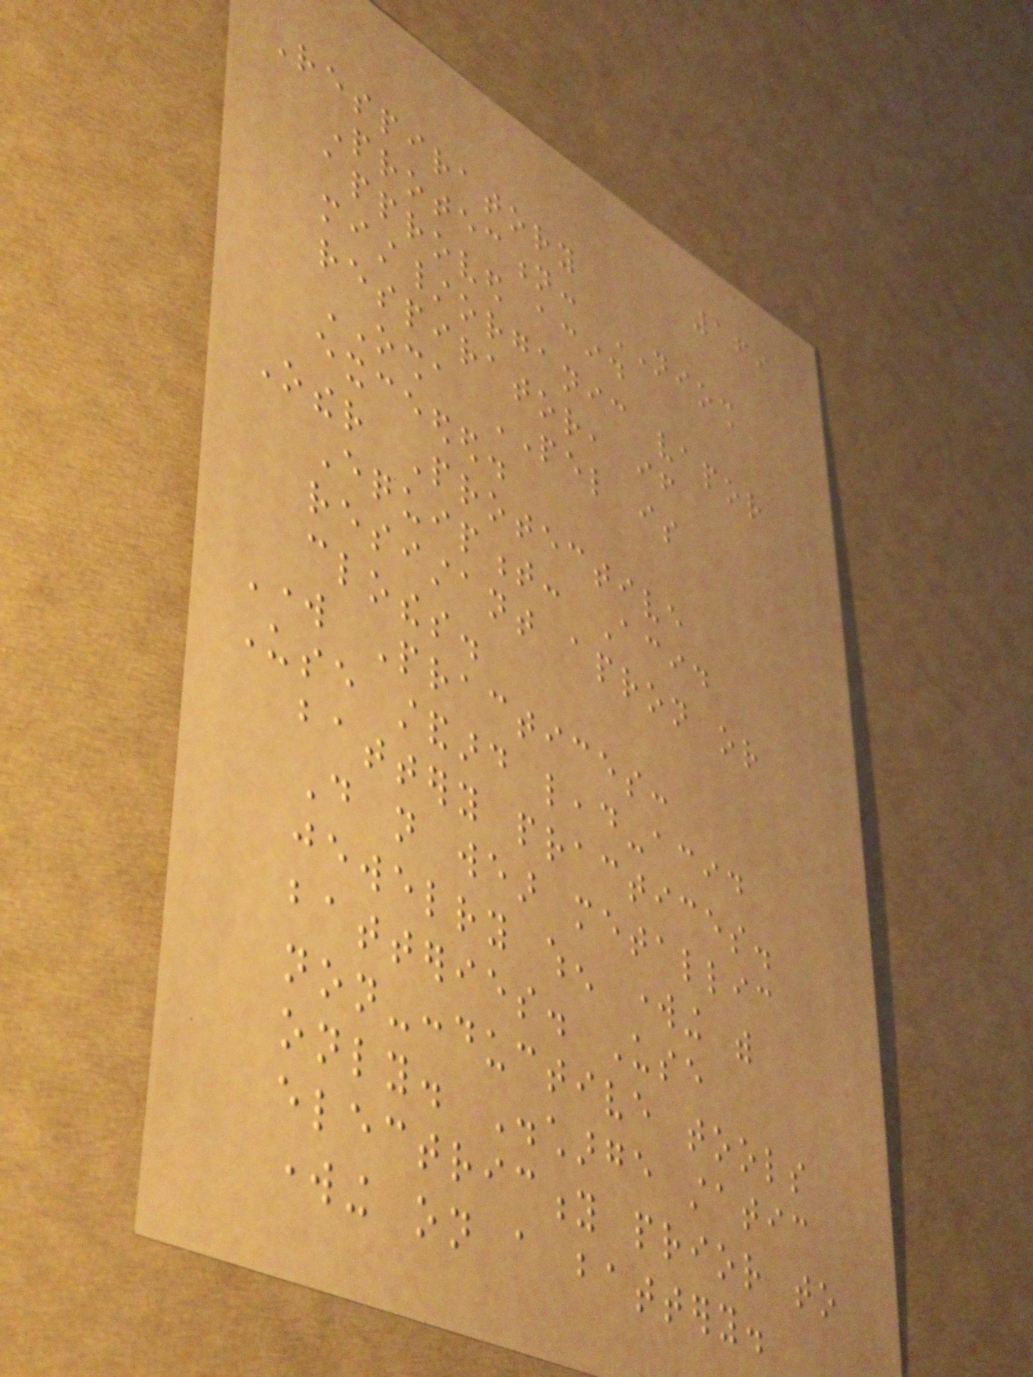169
Respiratory
Protection: NIOSH
approved acid
mist/organic vapor
respirator, if
OSHA PEL is
exceeded.
Other Protective
Equipment: Acid
resistant apron or
clothes.
Work Practices:
Use standard lead-acid
battery practices.
Do not wear metallic
jewelry when working with
batteries. Use
non-conductive tools
only. Discharge static
electricity prior to
working on a battery.
